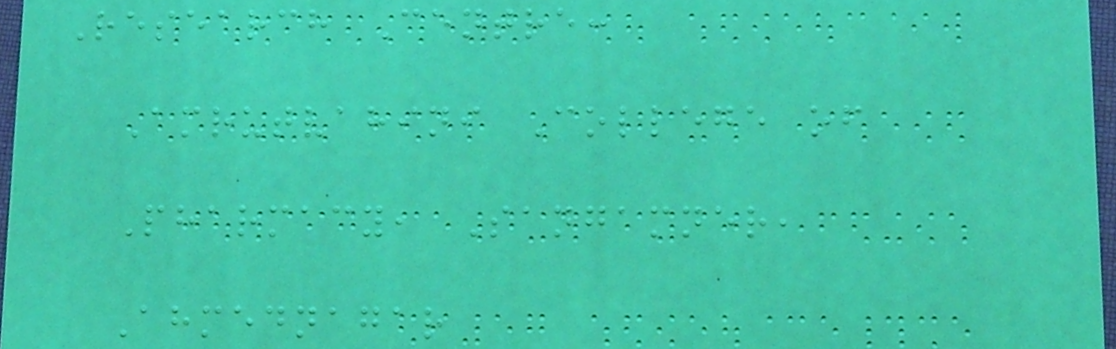Research Centre:
Amrutvahini College of
Pharmacy, Sangamner,
Ahmednagar
